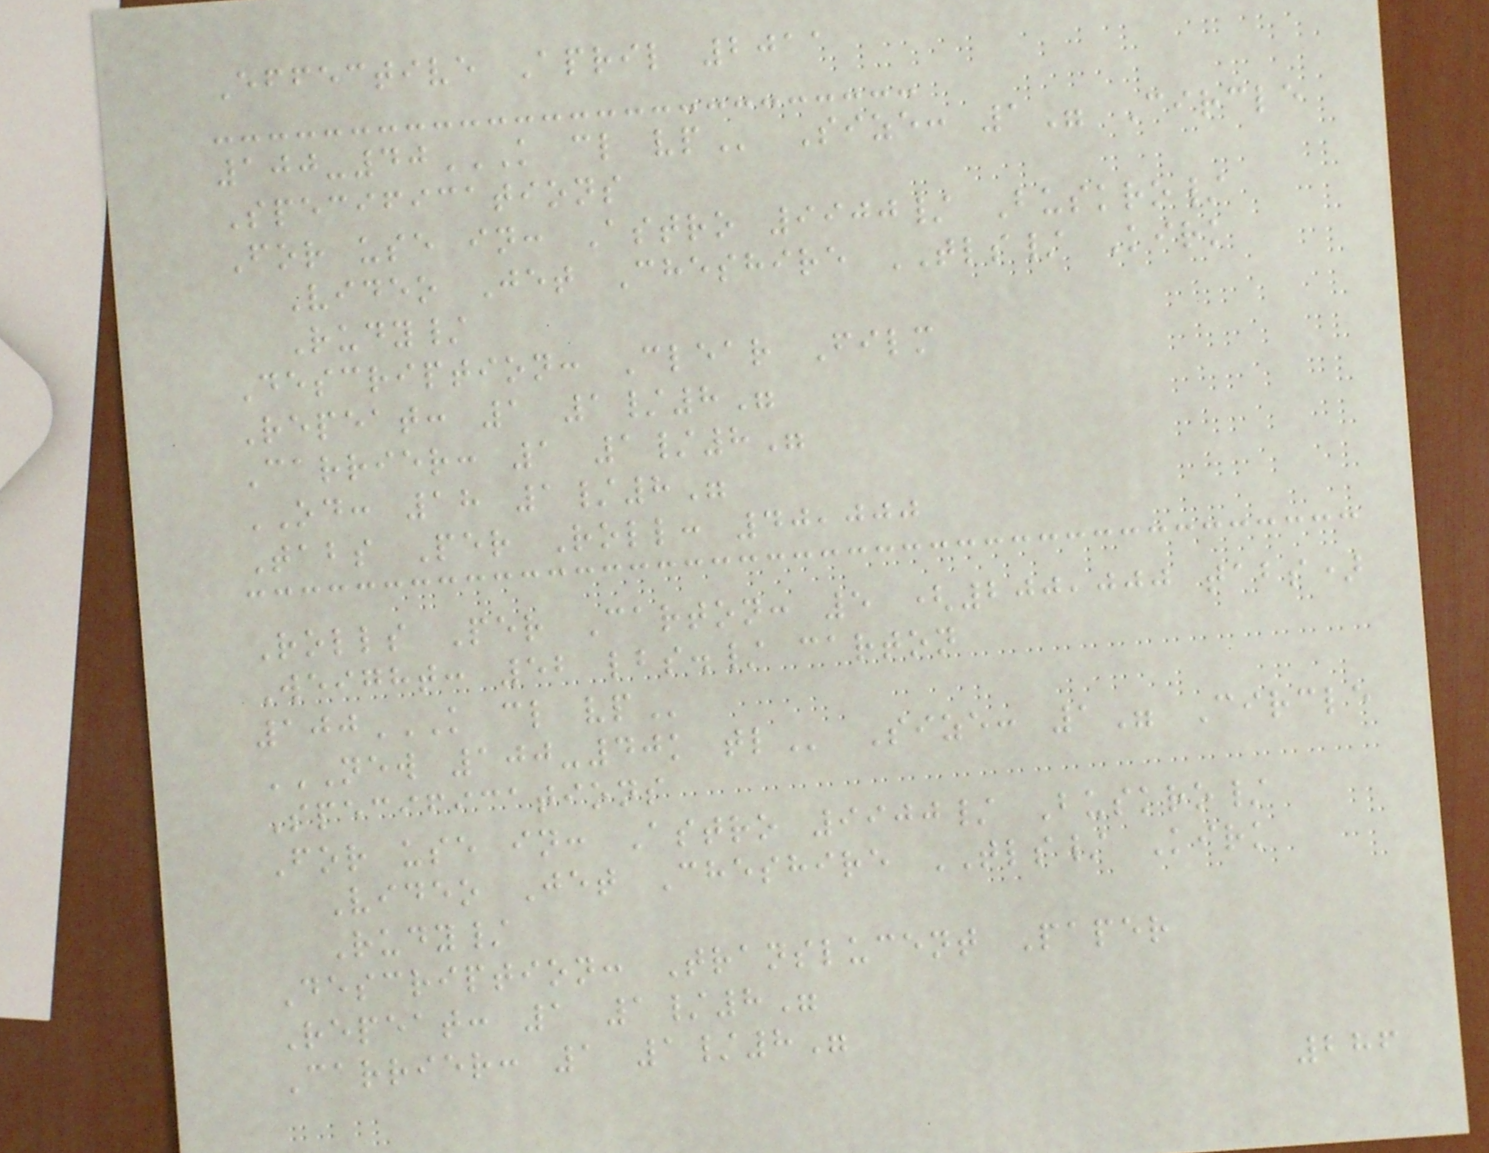Effective April 2011
100-40K CL VP Size: 1" Circle
Specifications
For use in: Astro 9900/ Buskro/
Video Jet Cheshire TLS/ Kirk
Rudy/
Description: Clear Film
Repeat: 1 1/8"
Carrier: 1 1/8"
OD: 18 1/8"
Tabs Per Roll: 40,000
Rolls Per Carton: 5 (200,000 tabs)
Weight: 52 lbs./ carton
100K CL VP
NEW 100-40K TL Size: 1" Circle
Specifications
For use in: Astro 9900/ Buskro/
Video Jet Cheshire TLS/ Kirk
Rudy/
Description: Translucent Paper
Repeat: 1 1/8"
Carrier: 1 1/8"
286
